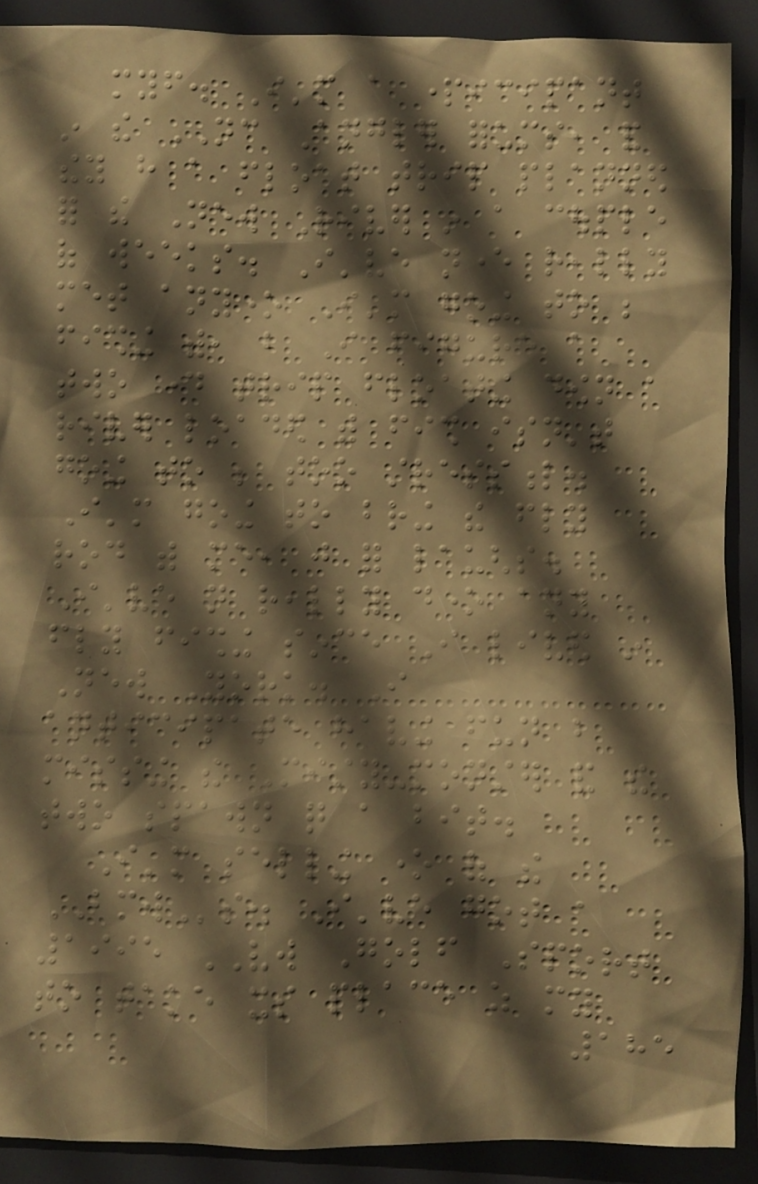myself. I'm a participant
in the NC Angler forums, and
they have a float trip planned
for the New River in a couple
of weeks. I've never really
met anyone I'm going to be
fishing with, but I figure a
two day trip floating down a
river loaded with fish isn't
going to be too stressful.
I'm going to bring the fly
rod with me, just for laughs.
I've not really done any
fly fishing since I lived in
New York. I
anticipate having fun but
missing the Misty-monster and the
two spawn quite a bit.
I'm selling one of the
BMWs. I've got a
1995 VW Golf Sport
to take its place as my
185
